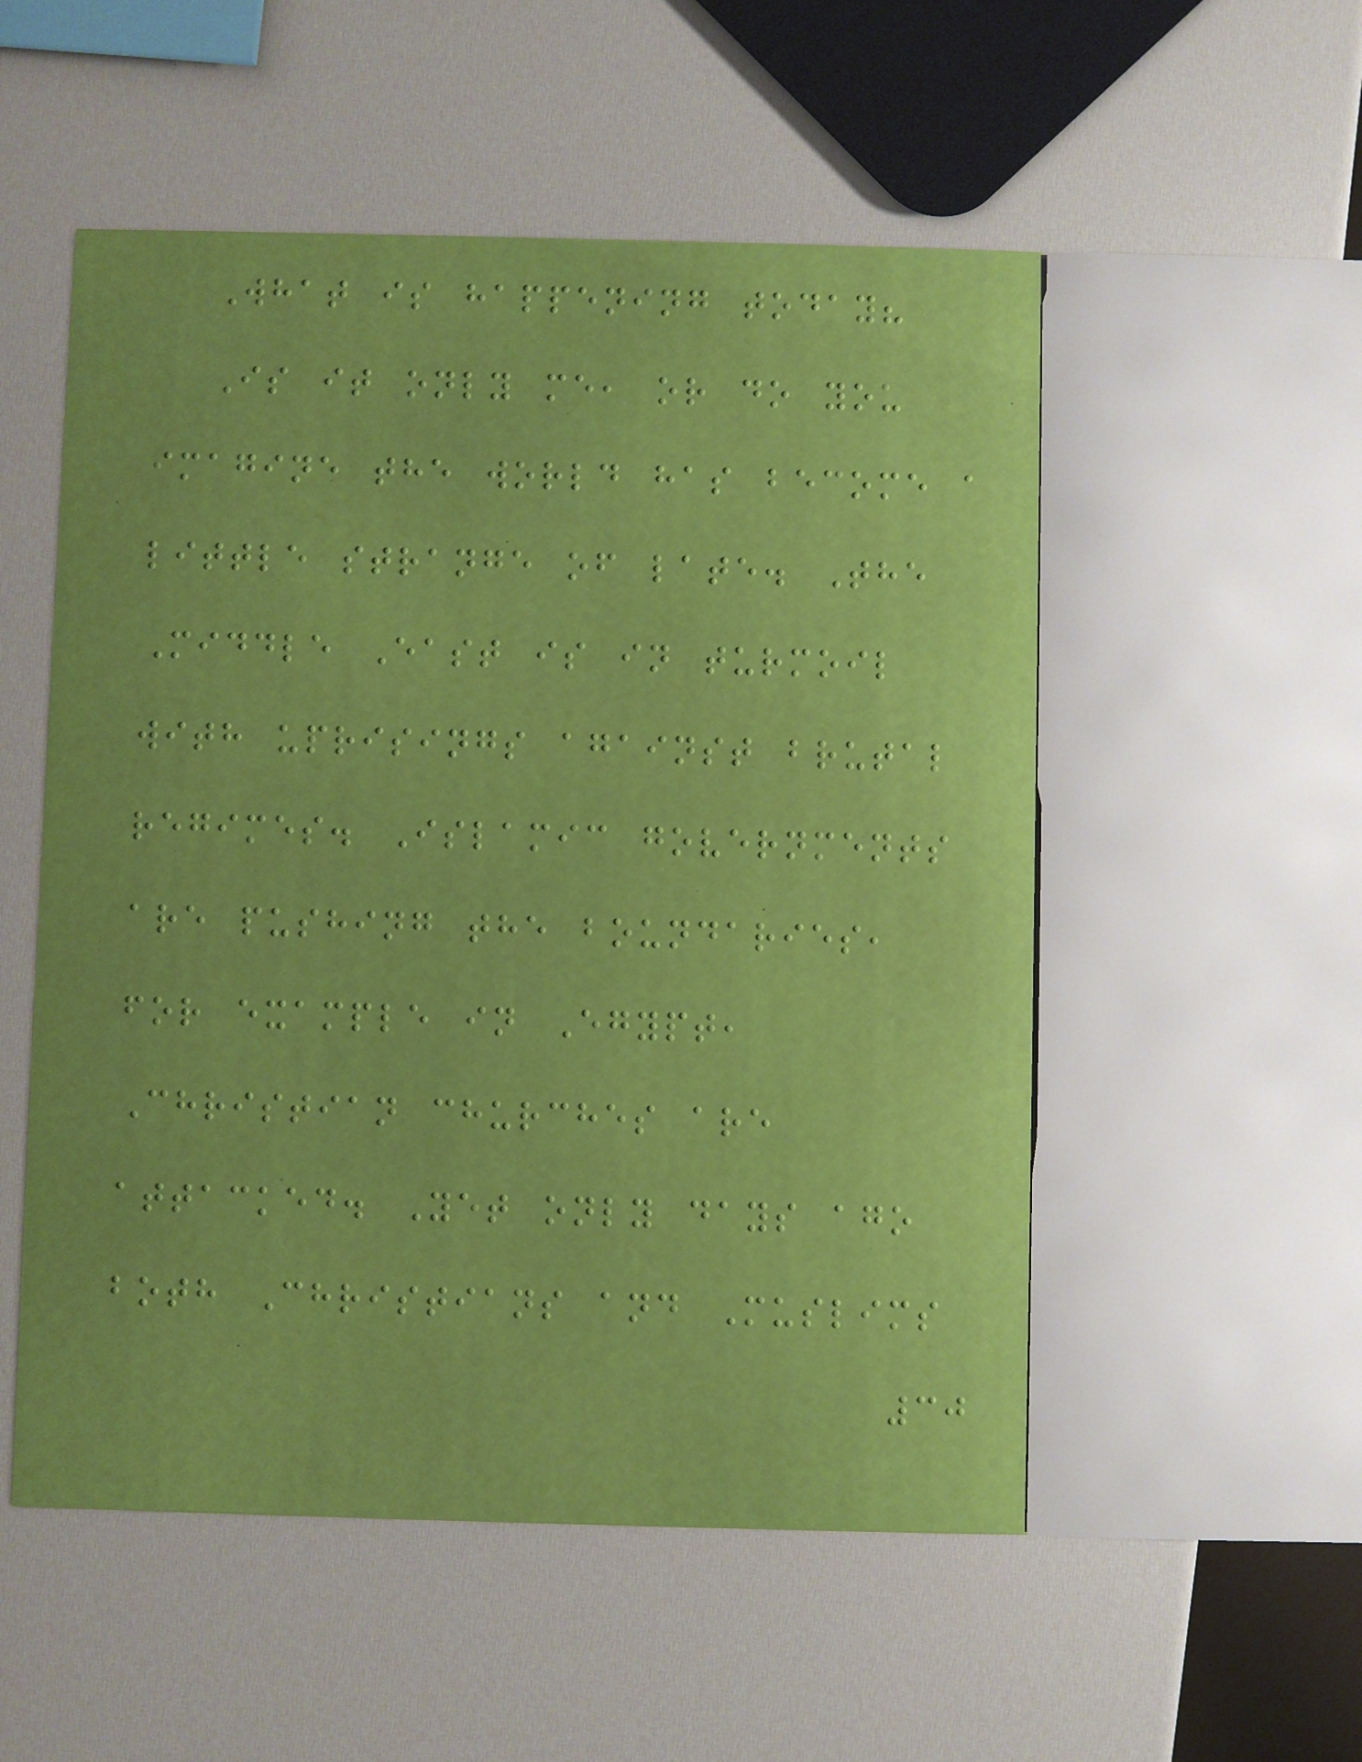What is happening today?
Is it only me, or do you
imagine the world has become a
little strange of late. The
Middle East is in turmoil
with uprisings against brutal
regimes. Islamic governments
are pushing the boundaries,
for example in Egypt,
Christian churches are
attacked. Yet only days ago
both Christians and Muslims
30
